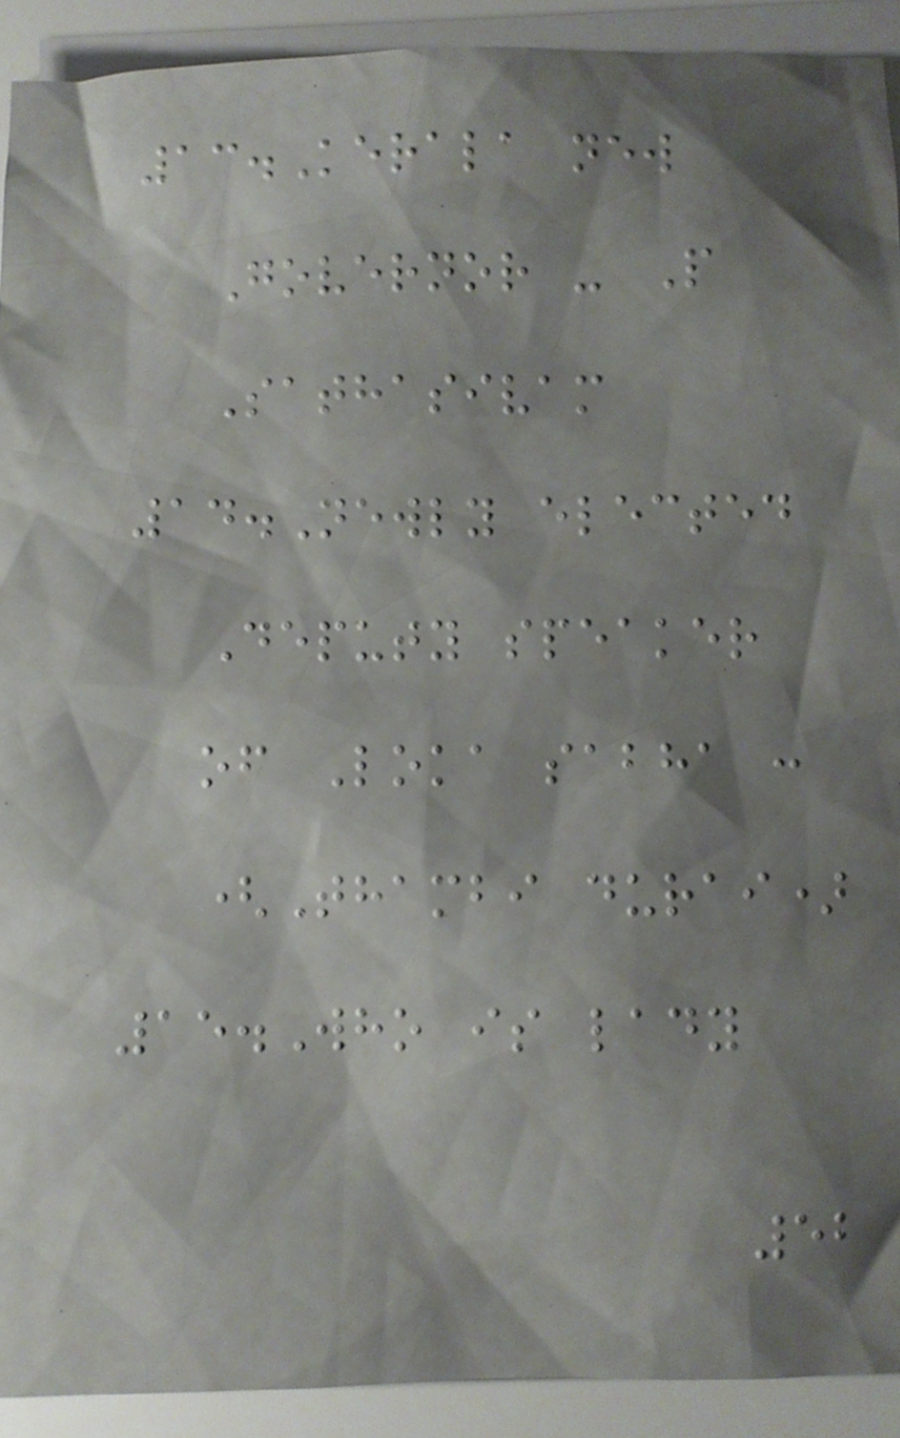13.Kerala new
Governor - P
Sathasivam
14.Newly elected
Deputy speaker
of Loka sabha :
(Thambi durai)
15.Who is lady
52
